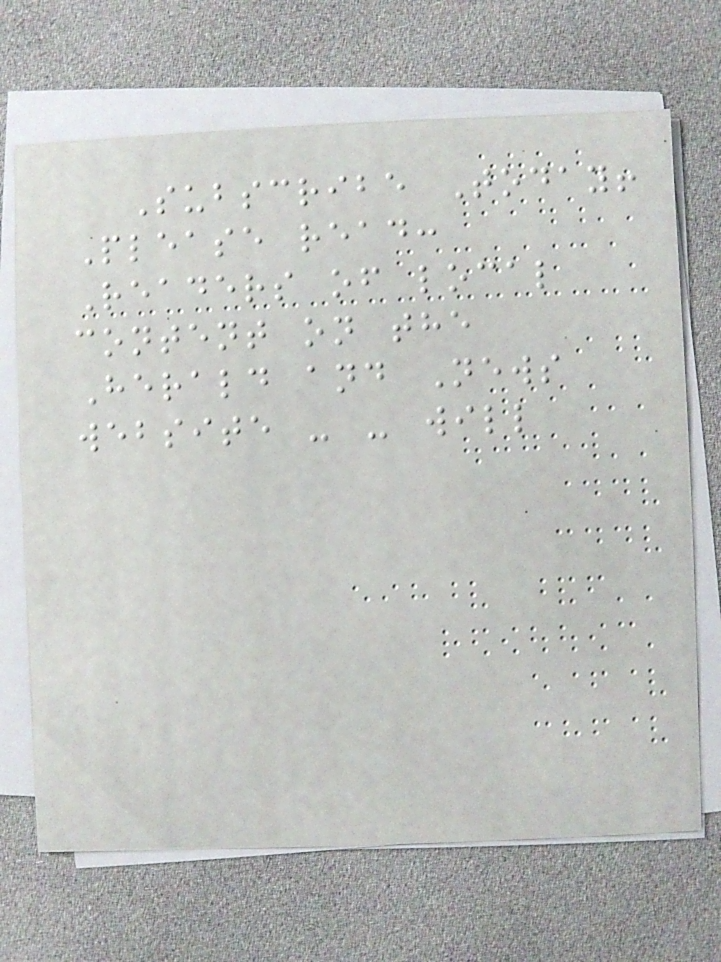Subscribe Today!
Please read:
Readers of local
content on the
Herald and News
website - - will
